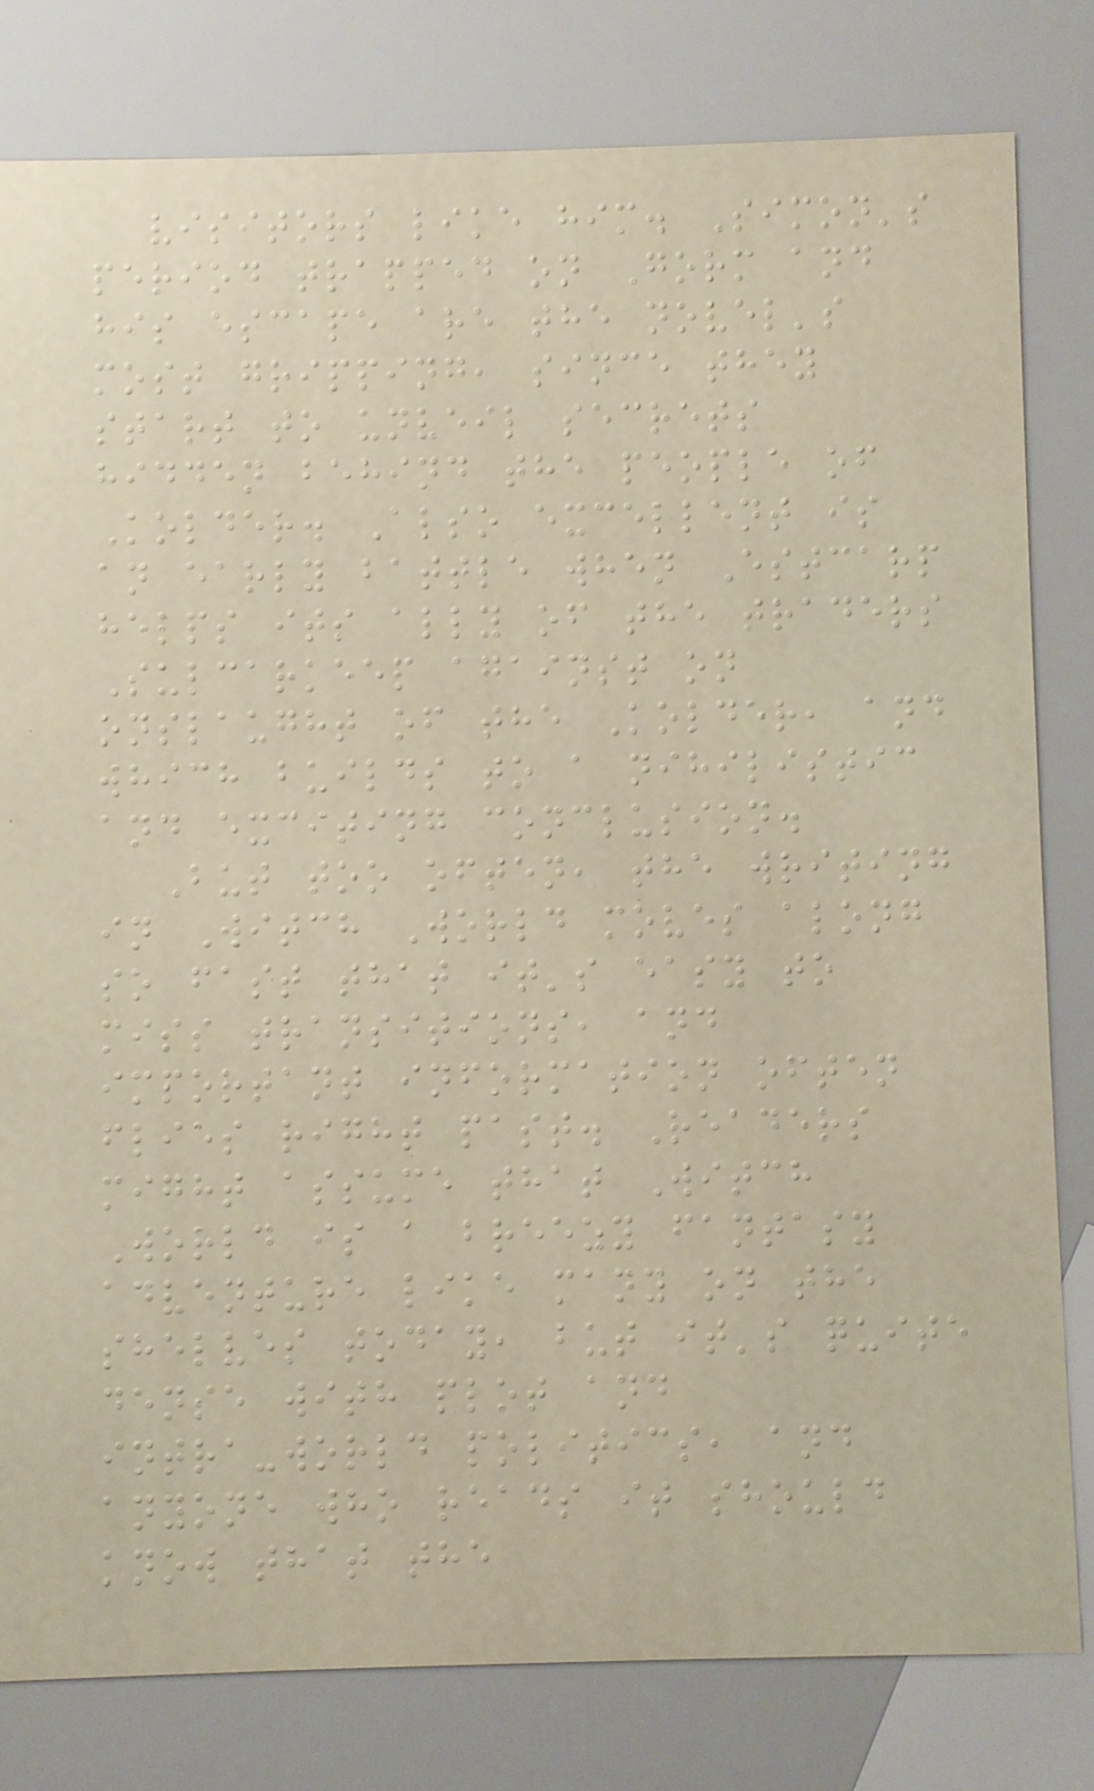visitors like him. Simon's
period trapped on Gorm and
his escape are the novel's
most gripping, since they
start to unveil secrets
hidden behind the people of
Kolder. Also excellent is
an early battle when Estcarp
helps its ally of the traders
Sulcarkeep against on
onslaught of the Kolder, and
which builds to a nihilistic
and exciting conclusion.
But too often, the writing
in Witch World moves along
so fast that it's easy to
miss transitions, and
important information often
flies right past. Readers
might assume that Witch
World is a breezy fantasy
adventure like many on the
shelves today, but it's quite
dense with plot and
intra-world politics, and
anyone who reads it should
know that the
